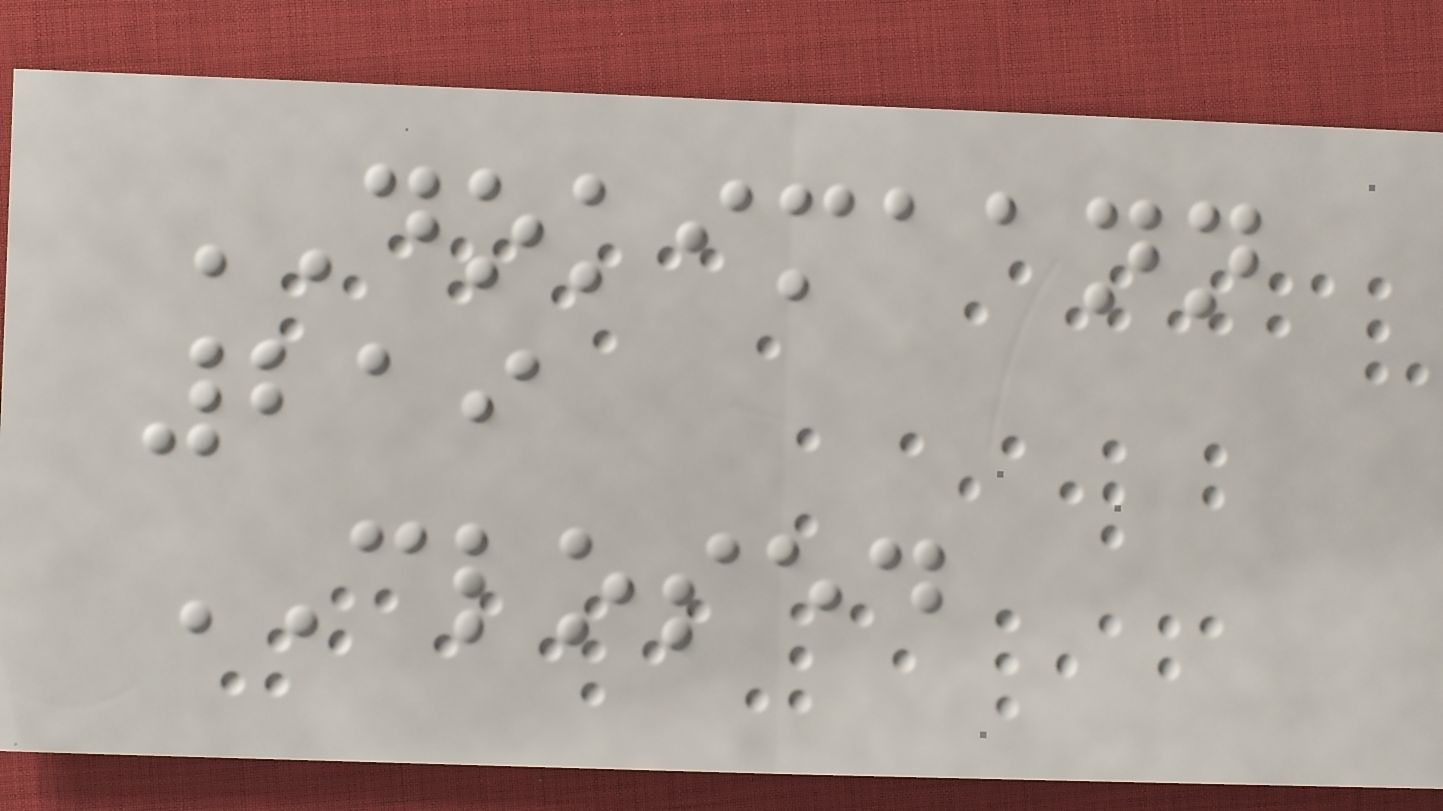DOKIMAANN
219
CLOSED
